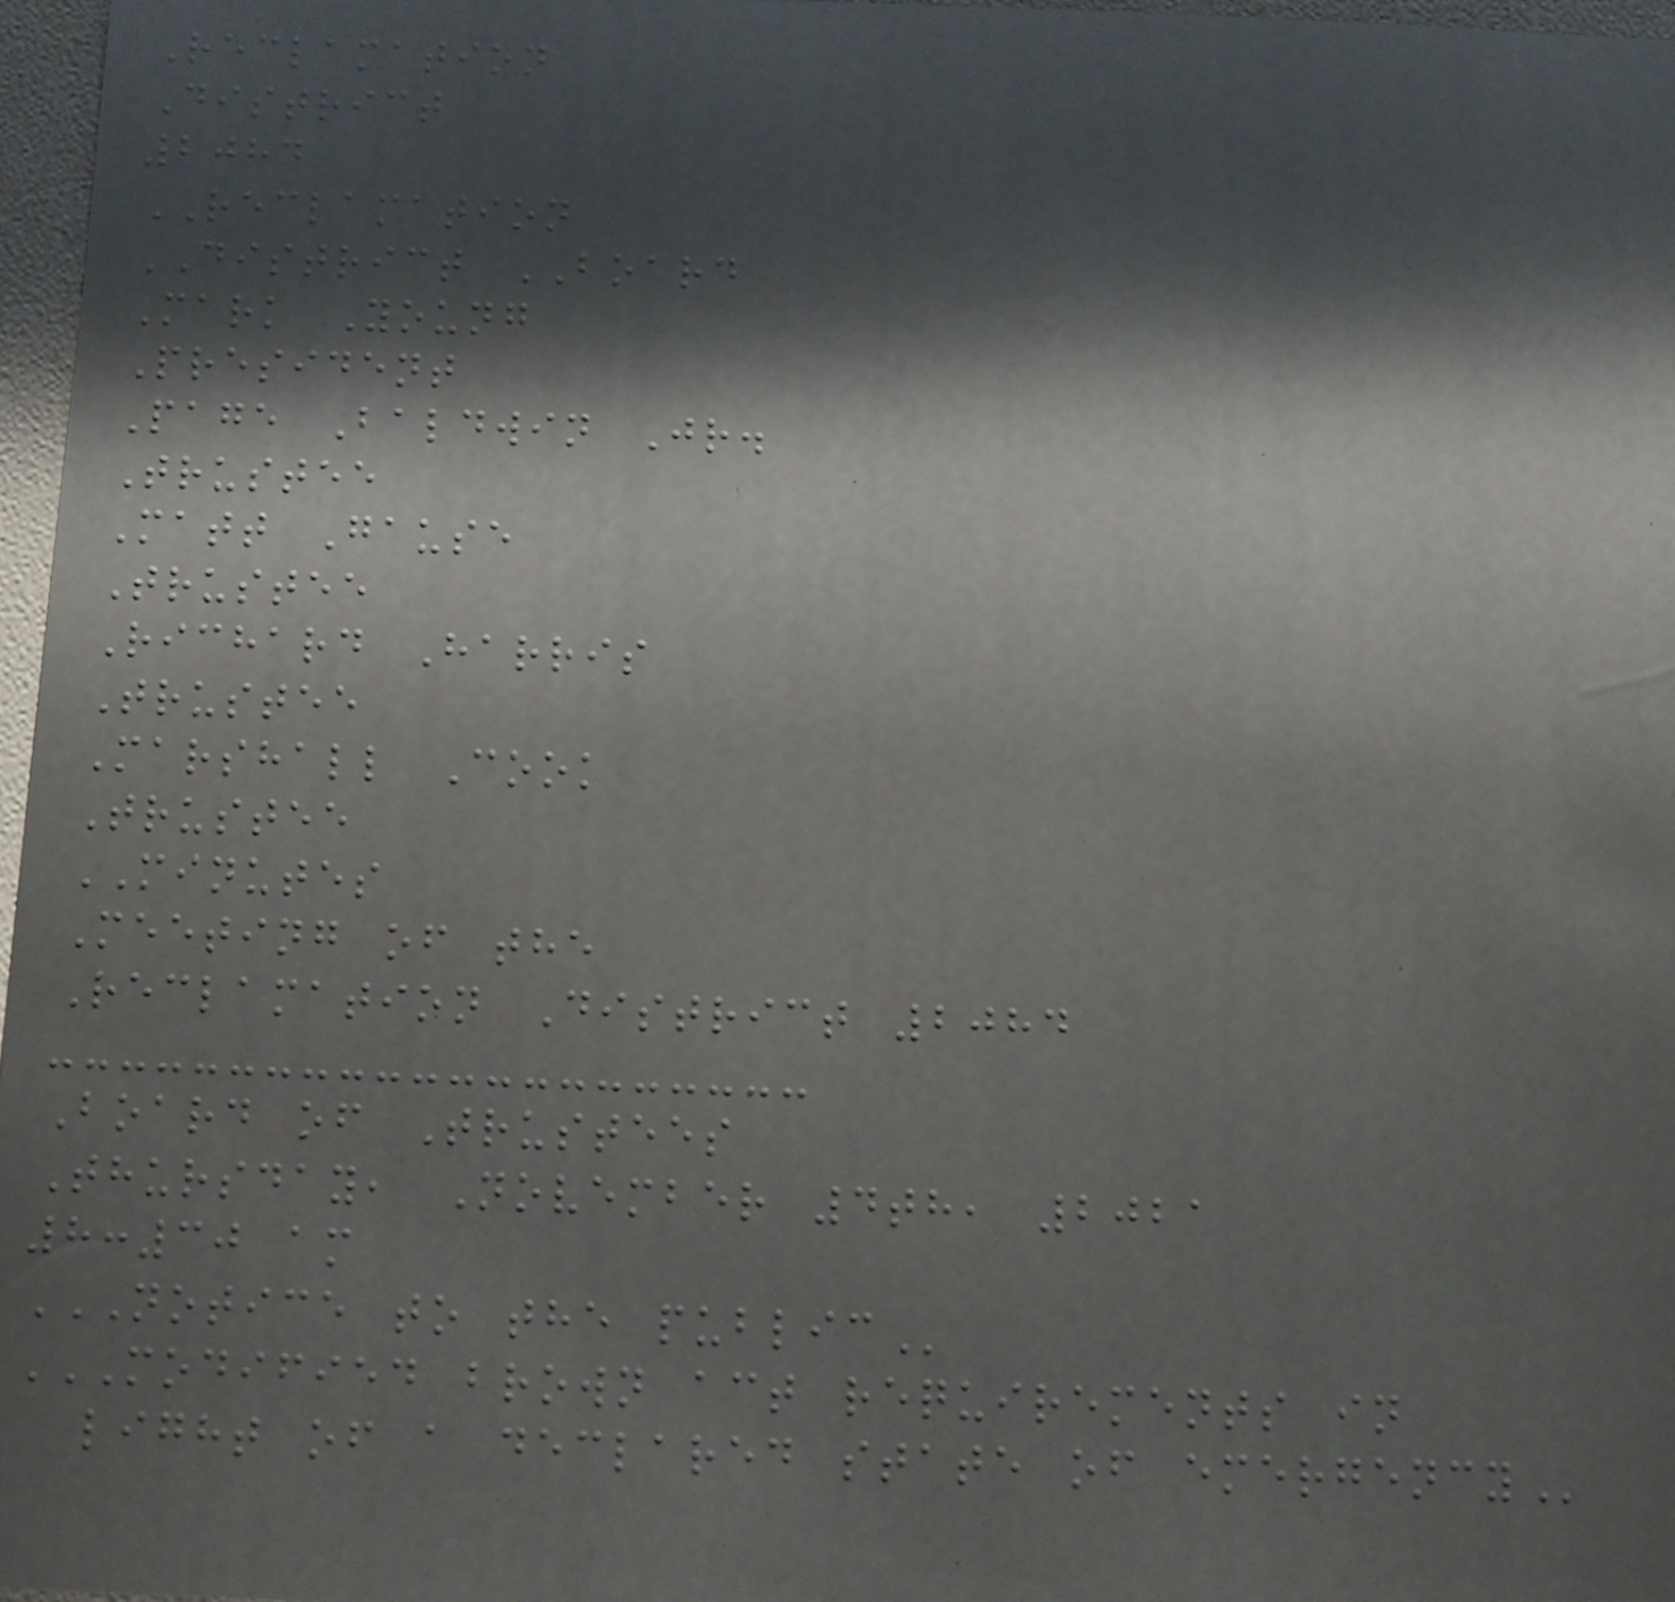Reclamation
District
2084
RECLAMATION
DISTRICT BOARD
Mark Young
President
Page Baldwin Jr.
Trustee
Matt Gause
Trustee
Richard Harris
Trustee
Marshall Cook
Trustee
MINUTES
Meeting of the
Reclamation District 2084
Board of Trustees
Thursday, November 4th, 2021
8:30 am
NOTICE TO THE PUBLIC
MODIFIED BROWN ACT REQUIREMENTS IN
LIGHT OF A DECLARED STATE OF EMERGENCY
